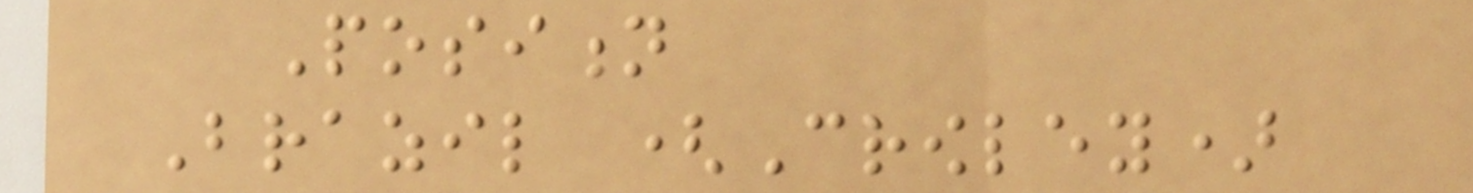Position
Brazil (Crowley)
